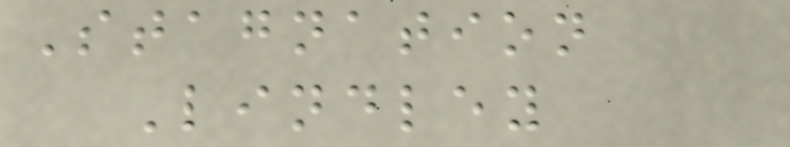Stagnation
Lindley
